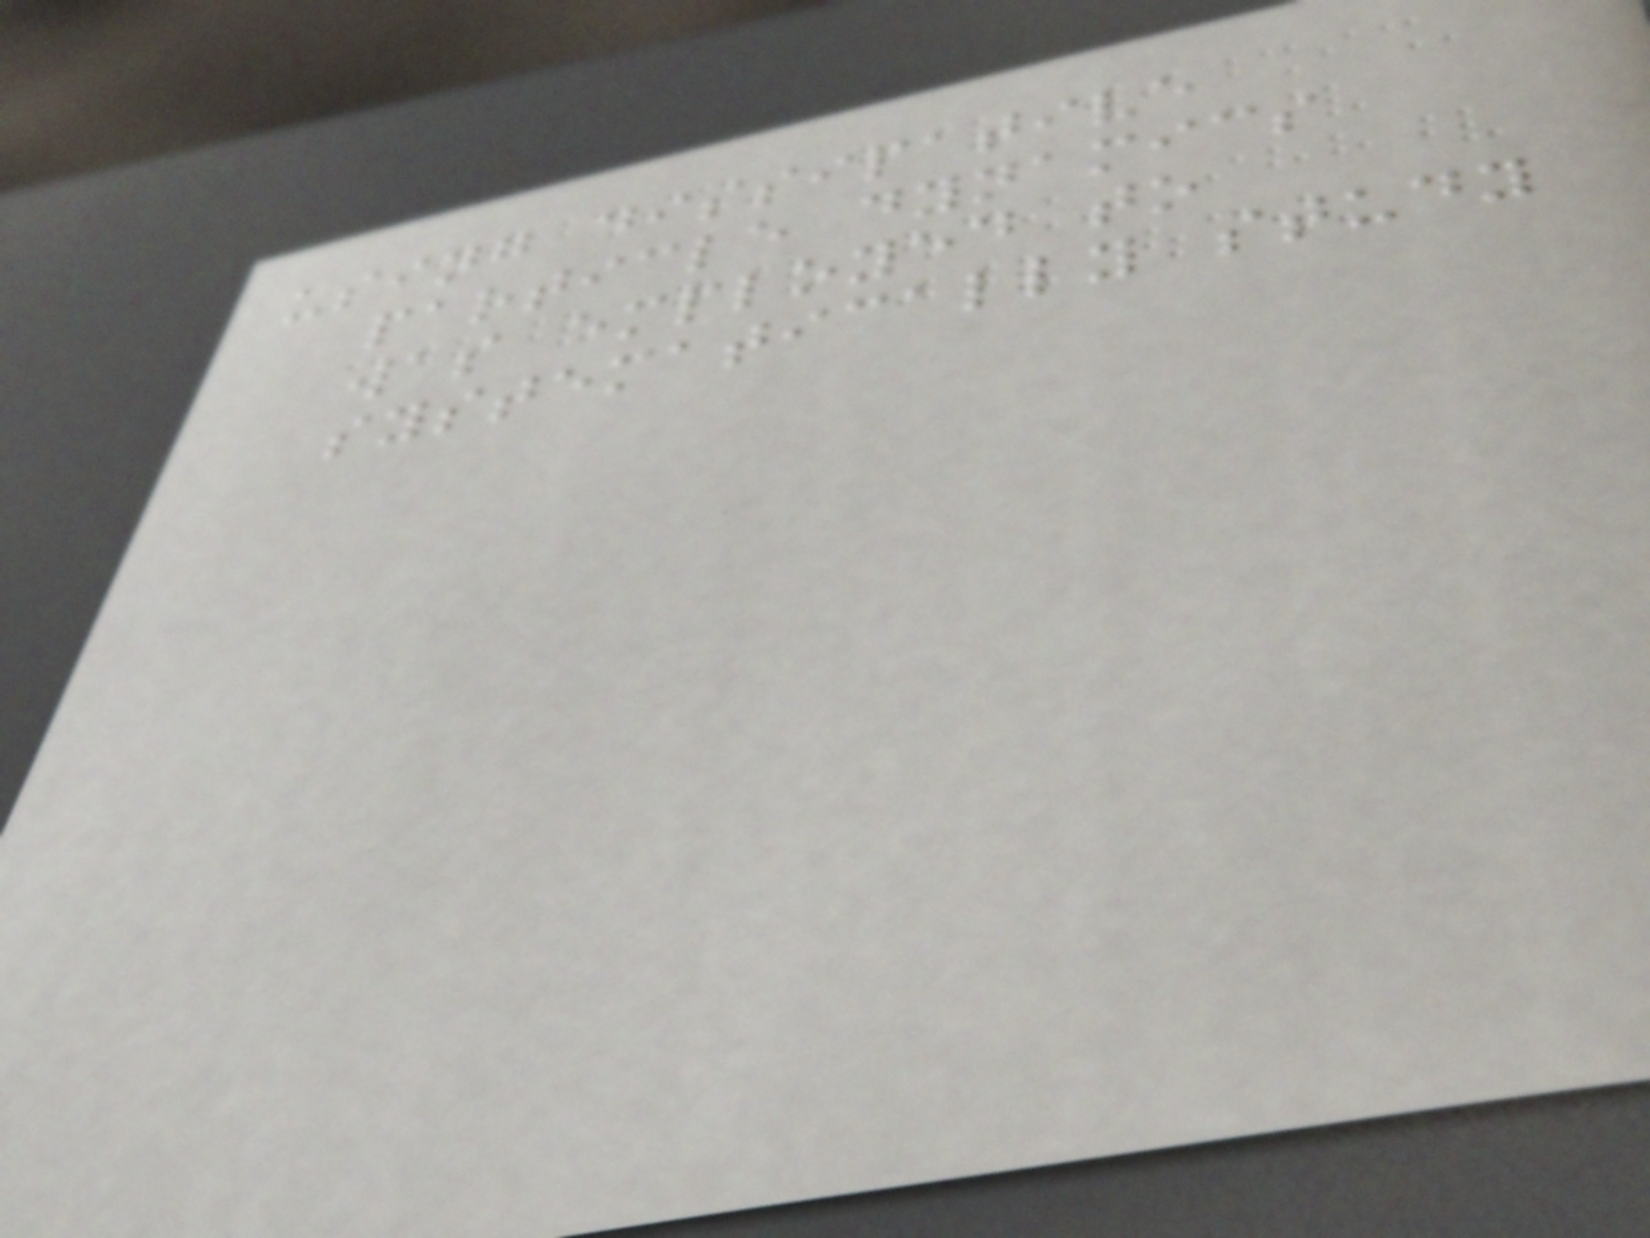using dissipative
particle dynamics
was employed to
systematically study
